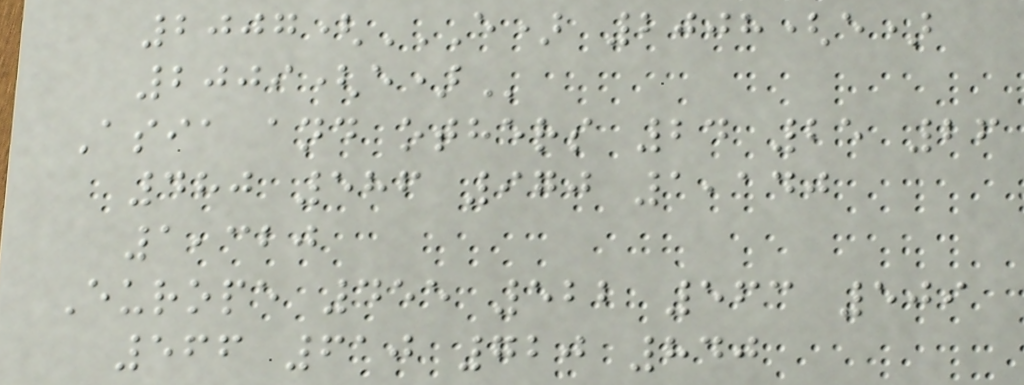2007(E) 2008(E)
2009(E)
Asia and others 24 25 26
480 586 970 1,140
1,320
Europe 455 522 563 509
566 610 720 840
